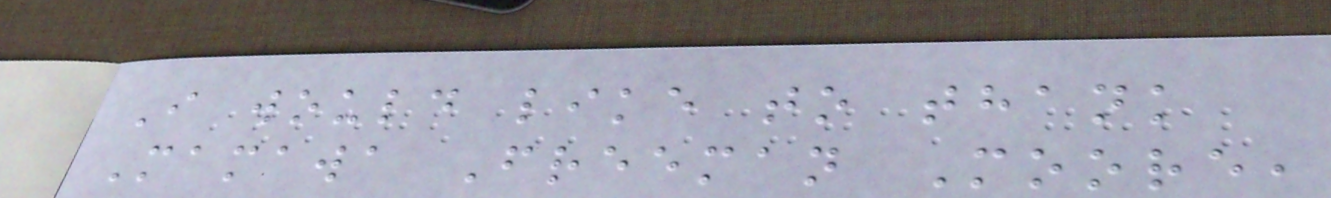I would like to thank
Mamawa Freeman Moore,
